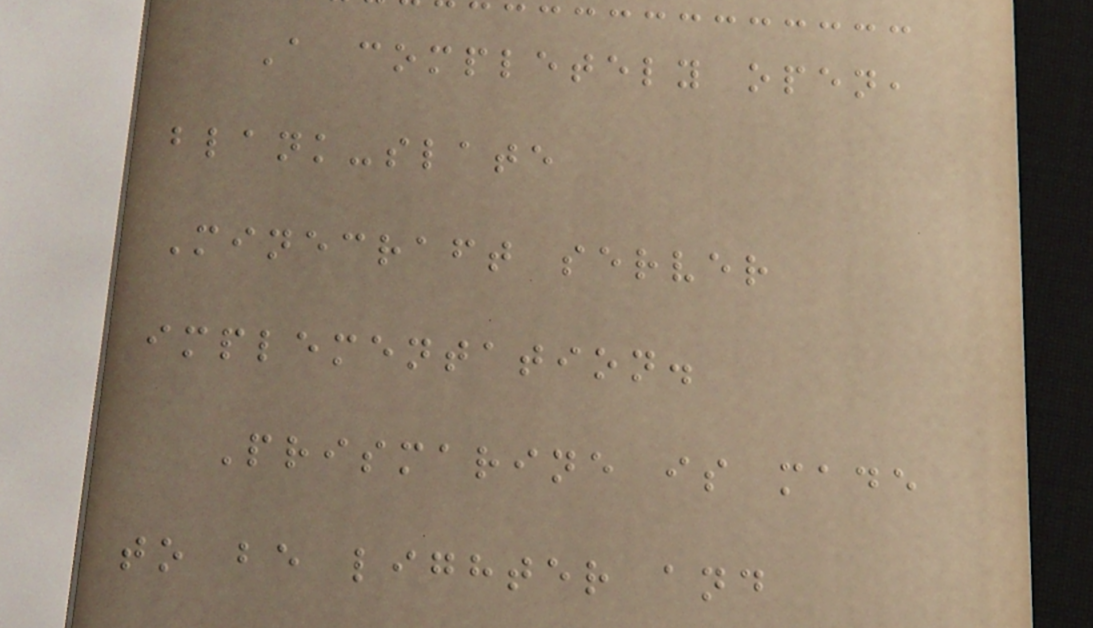A completely open,
blank-slate
Minecraft server
implementation.
Prismarine is made
to be lighter and
